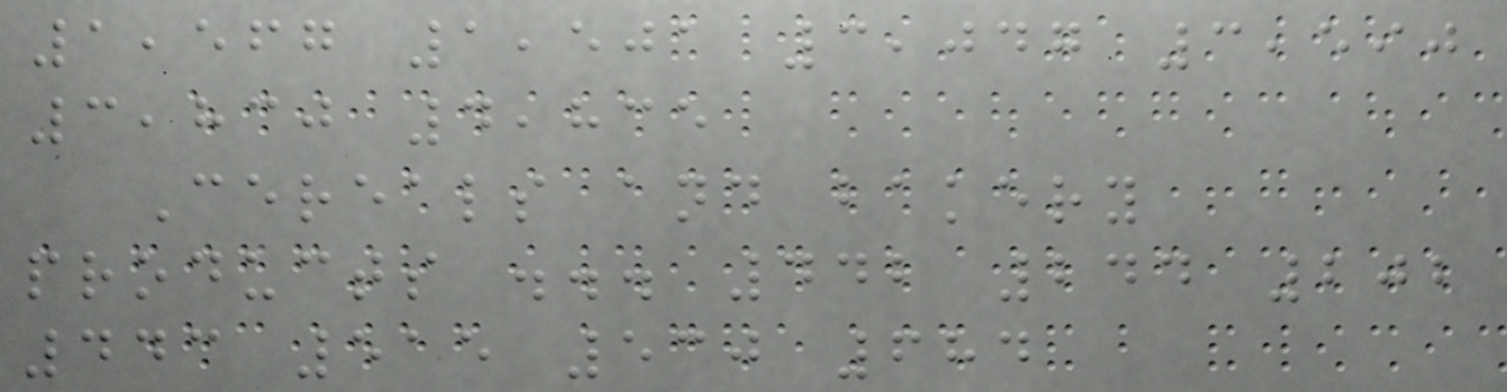1,567 1,501 3,047 3,590
3,830 4,835
Cereals and bakery
products ... 442 244 202
443 515 530 684
